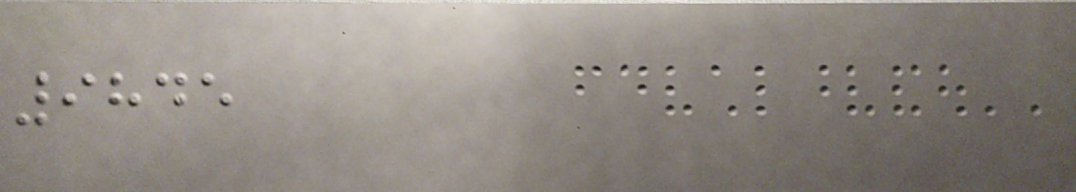9845
